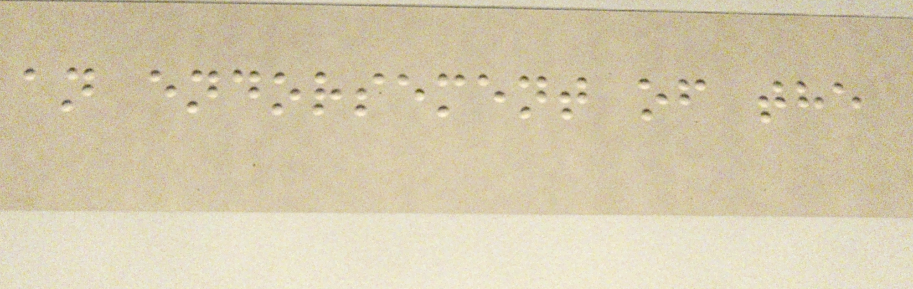an endorsement of the
